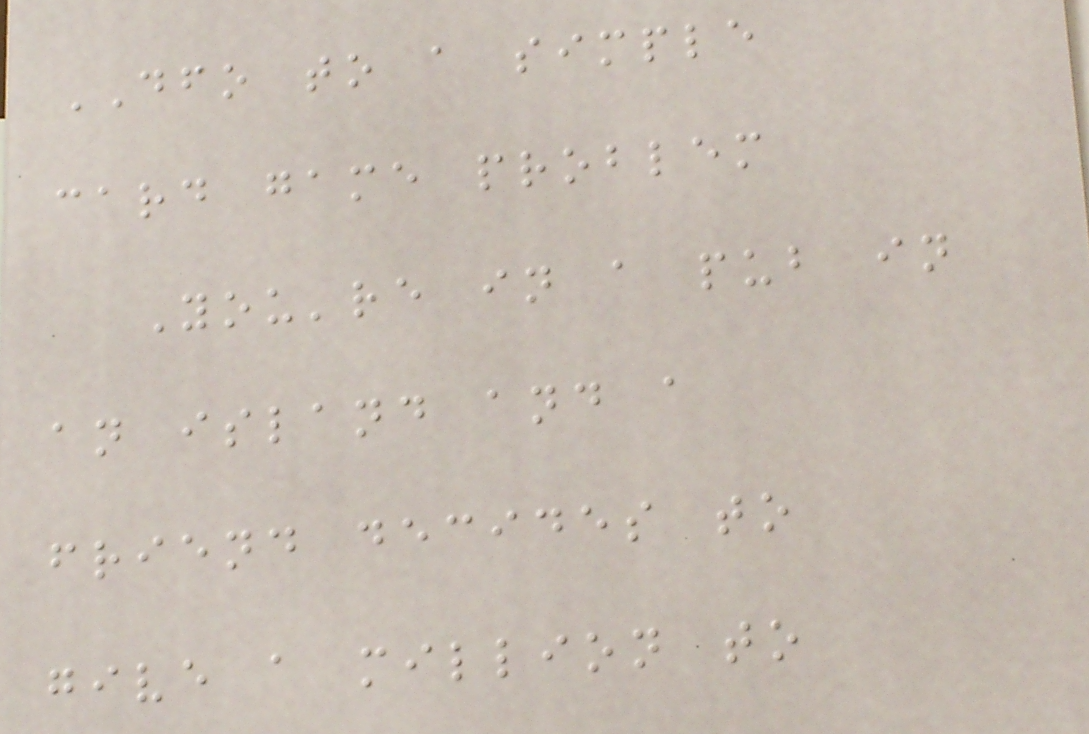DFO to a simple
card game problem
You're in a pub in
an island and a
friend decides to
give a million to
